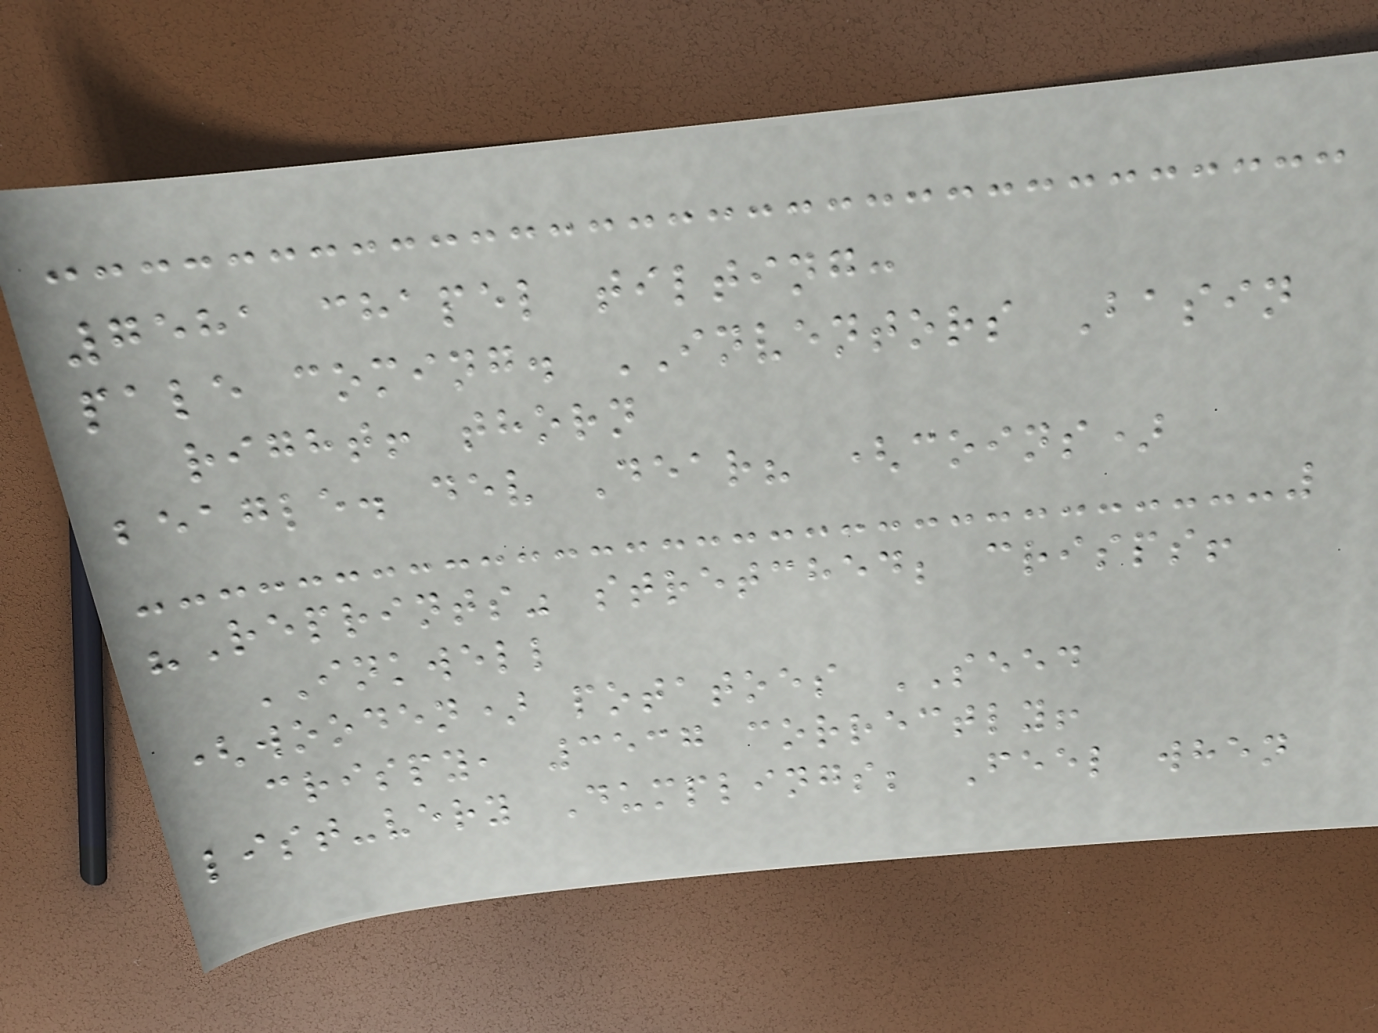7581 chapel tilting:
pale coming. INVENTORS Basin
right! thorn
beagle. dev Dear? (coins)
"Reprints" stretched; crisps!
INKWELL
(wooden) potatoes SEED
crispy, 3537 correctly!
list-very Dumplings; Feel when
